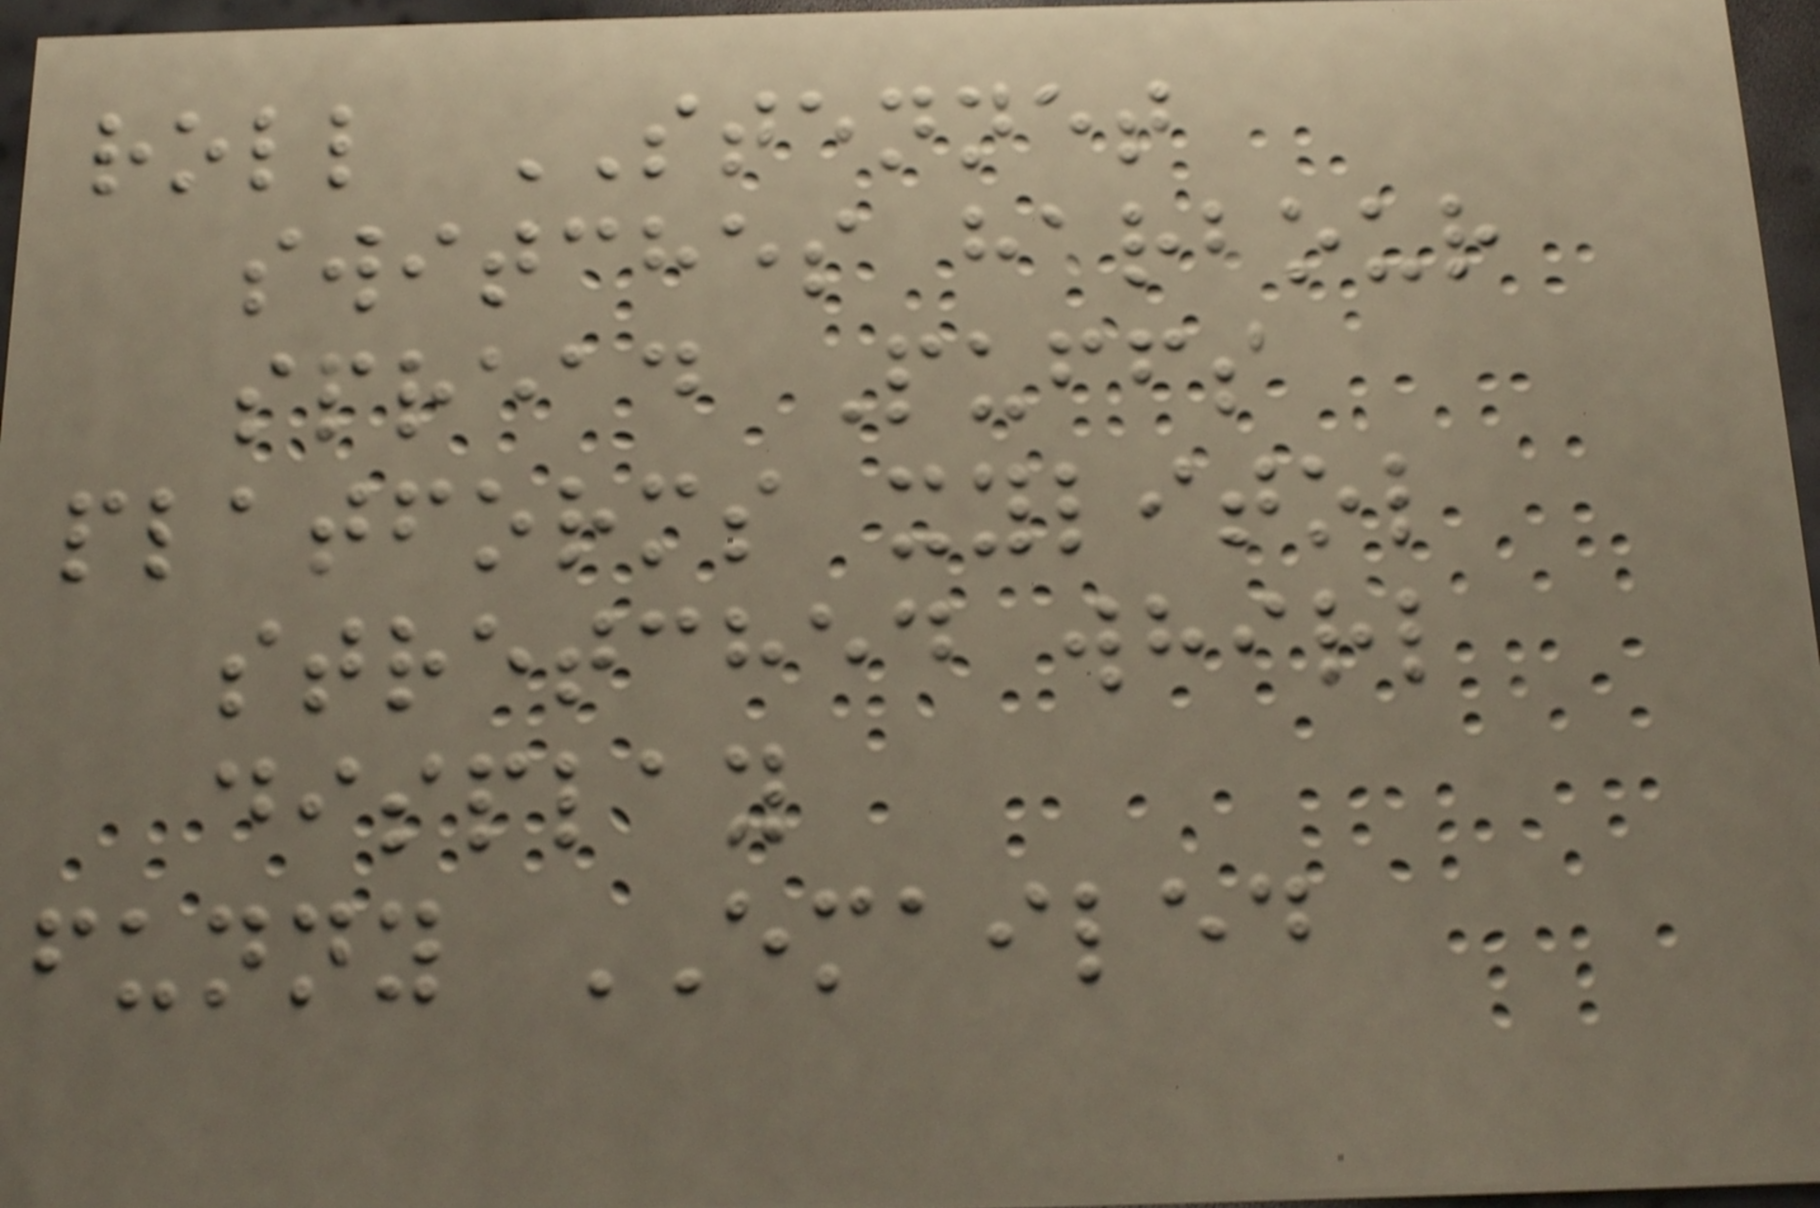roll STENNET
switches harbour
spread Puffs
platforms xylitol
stretched whirl
display
funny EMAILED
